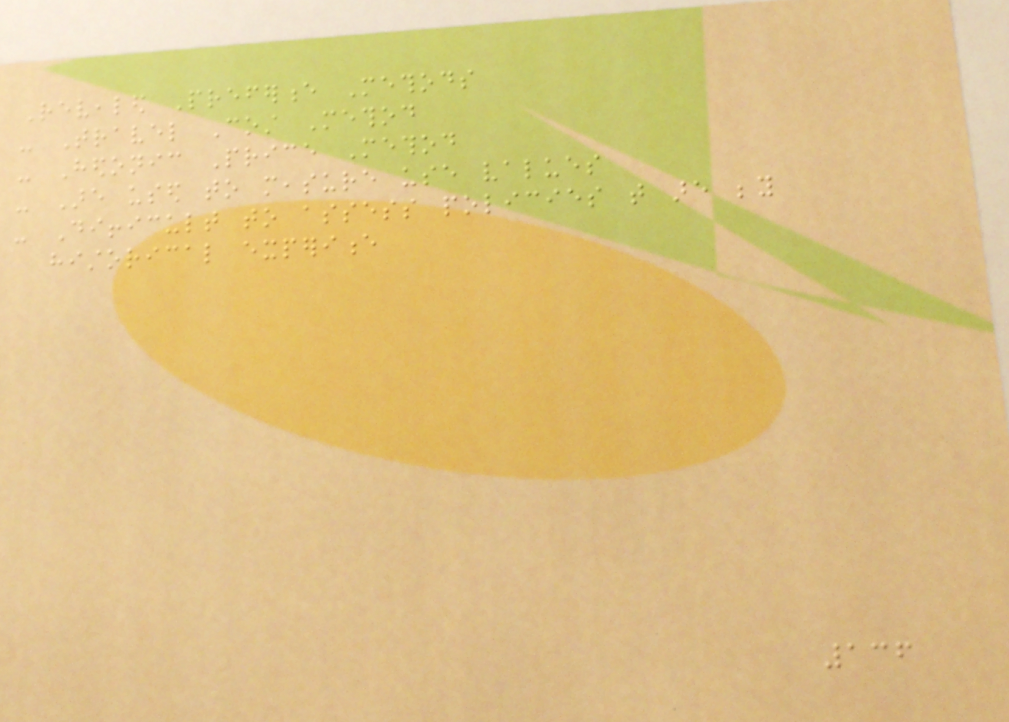Revealed Preference Methods
- Travel Cost Method
- Hedonic Price Method
- Are used to measure use values
- Difficult to assess policies that are beyond
historical experience
136
